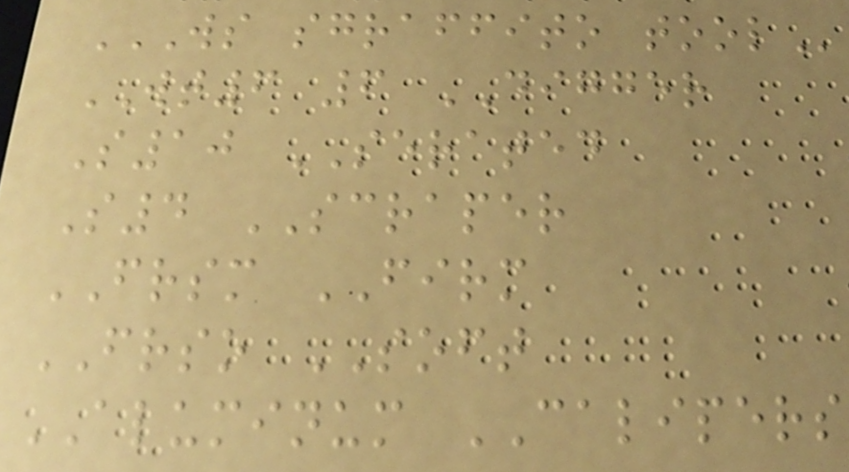WS SGRAFFITO TOOL
WT6 6 DIGGER
S10 SERATED
S4 SCRAPER
FRSM FIRM
FRSO SOFT
ALUMINUM CALIPERS
